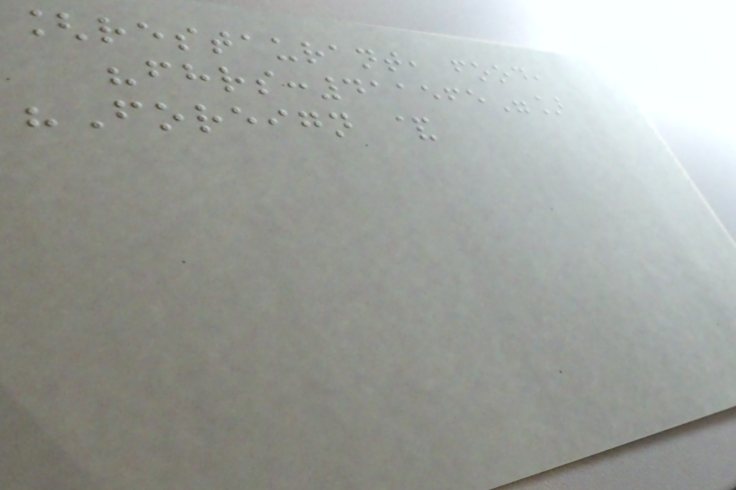[restaurant, food,
"fhrs:411565"]
"Foreign &
